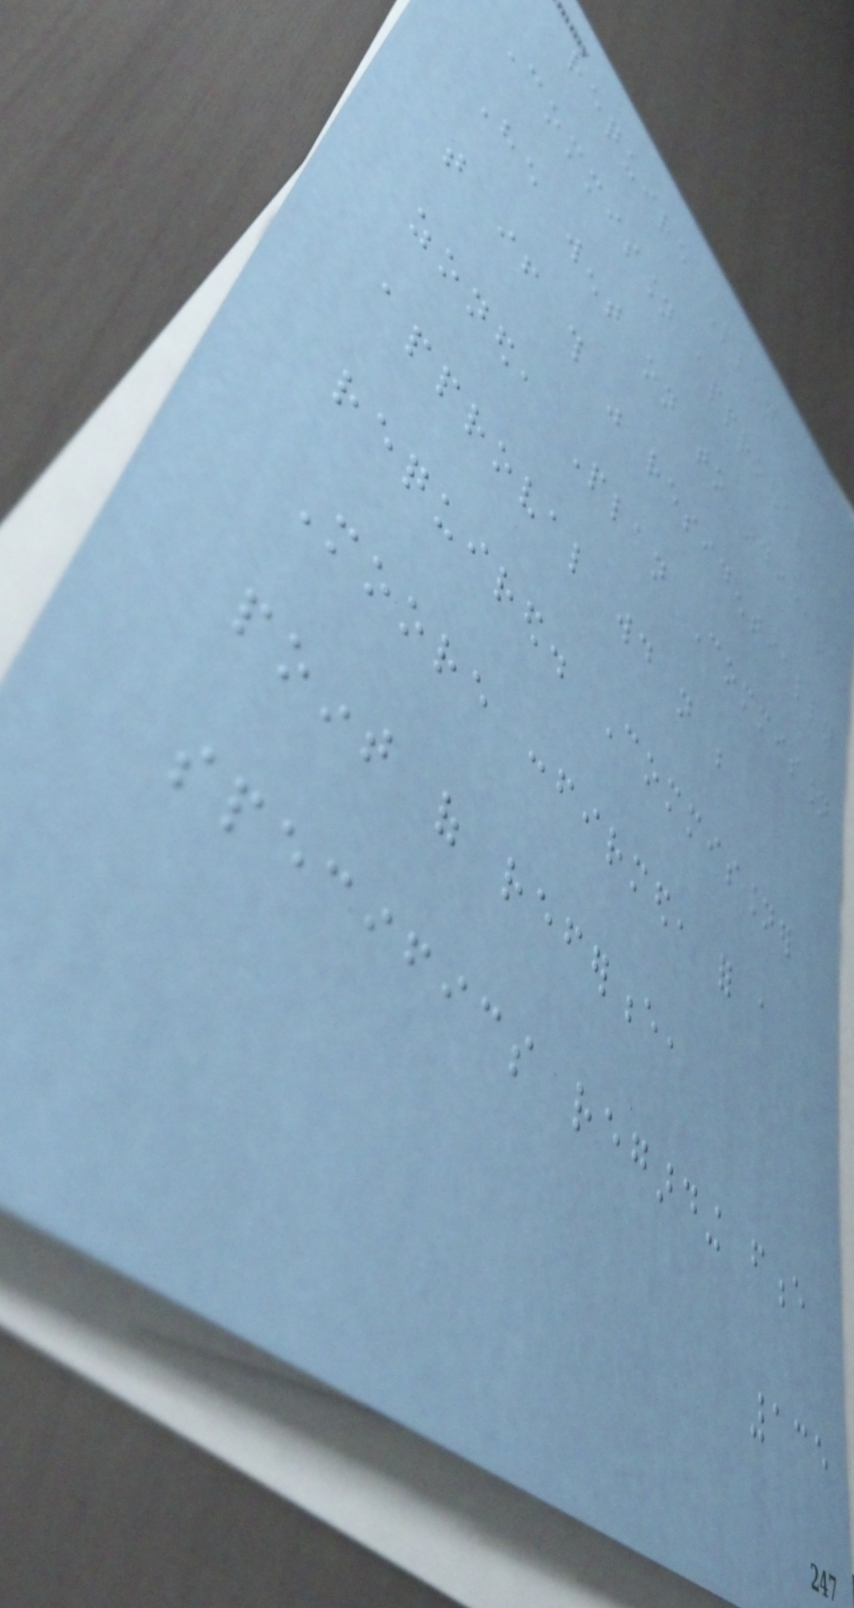require Plan
Commission approval.
He went on to indicate
that if this was residentially
zoned, Plan Commission
approval would not be
required. Commissioner
Moore confirmed, for a
point of reference,
specifics regarding fence
135
